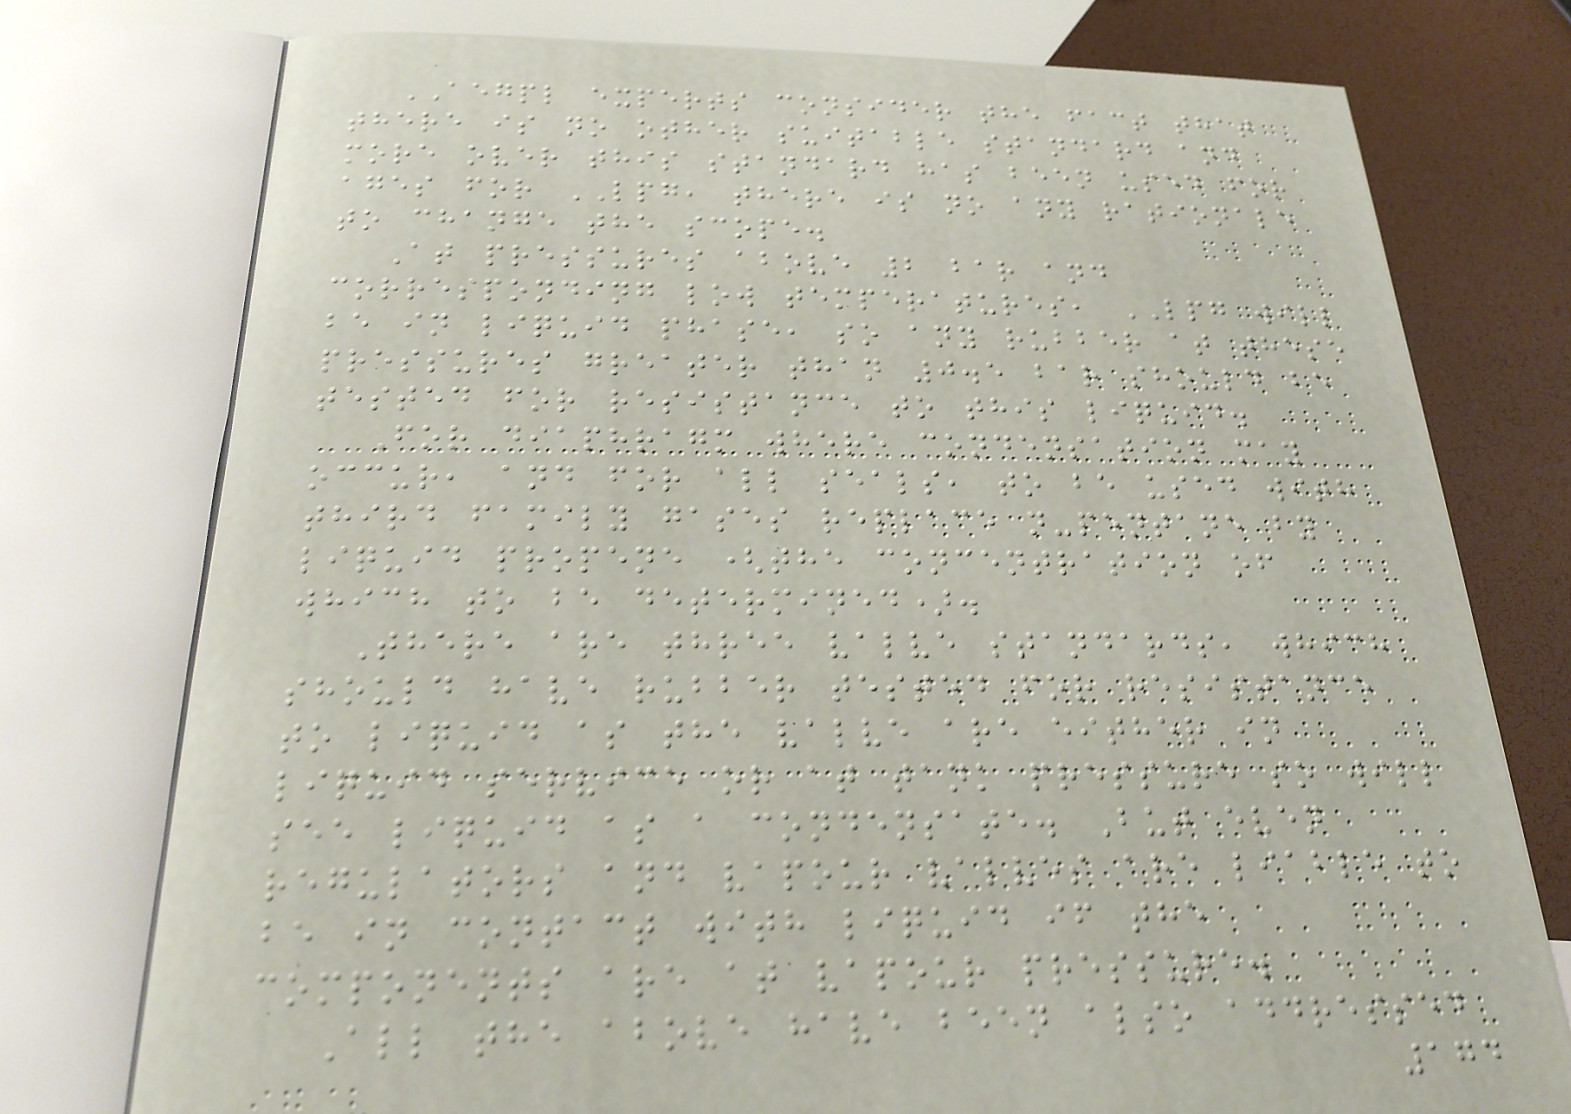AEGPL experts consider the fact that
there is no other suitable standard and
more over this standard has been used for
ages for LPG, there is no any rationale
to change the scope.
At pressures above 2 bar and
corresponding low temperatures, LPG will
be in liquid phase, so any rubber at these
pressures greater than 0.5 bar should be
tested for resistance to this liquid.
For diaphragm where condensation may
occur, and for all seals, to be used with
third family gases replace n-pentane by
liquid propene (the concentration of
which to be determined).
There are three valve standards, which
should have rubber tested for resistance
to liquid as the valve are either in
liquid service or at tank pressure so will
see liquid as a condensate. But even
regulators and vapour valves are liable to
be in contact with liquid if the
components are at vapour pressure.
All the above have been also addressed
174
